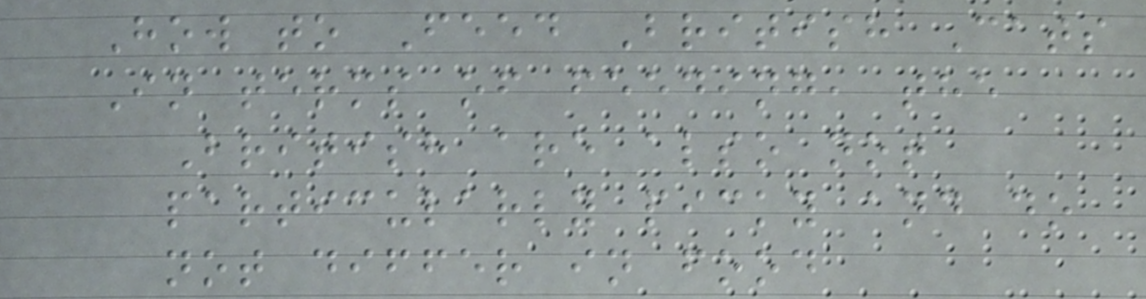How to Feed British Cats
In terms of feeding, the
British are also not
particularly picky and do
not differ in food
